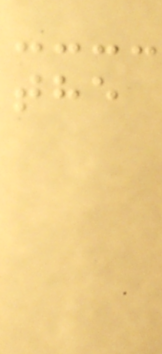the
